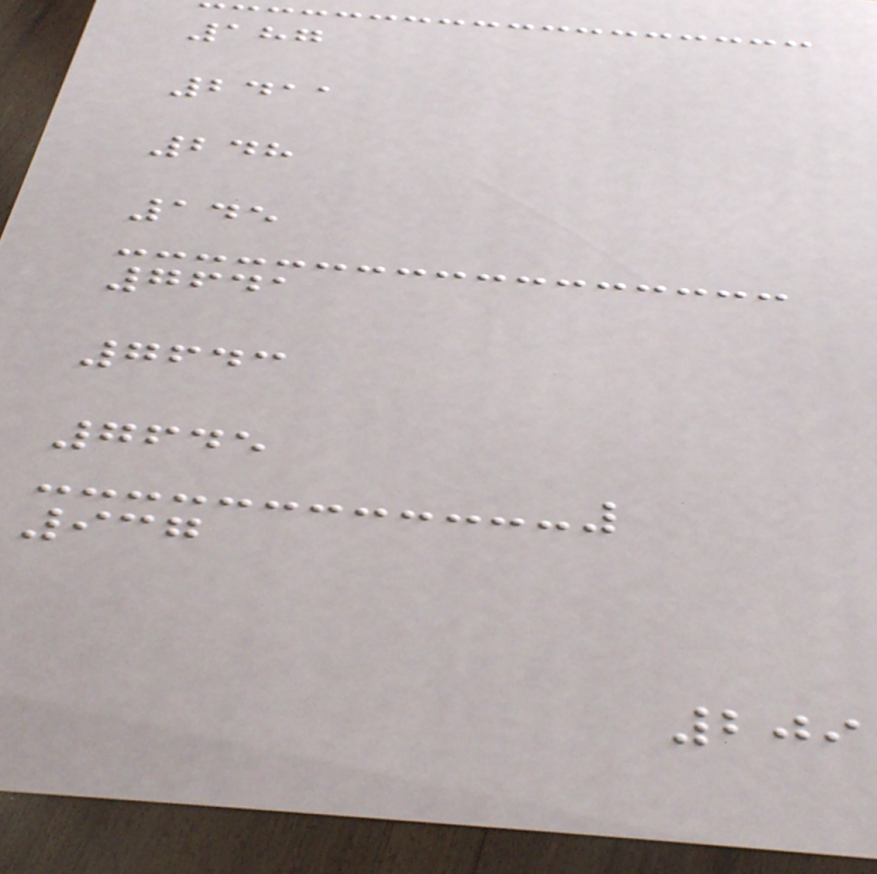187
2411
248
145
7641
7643
7645
937
209
